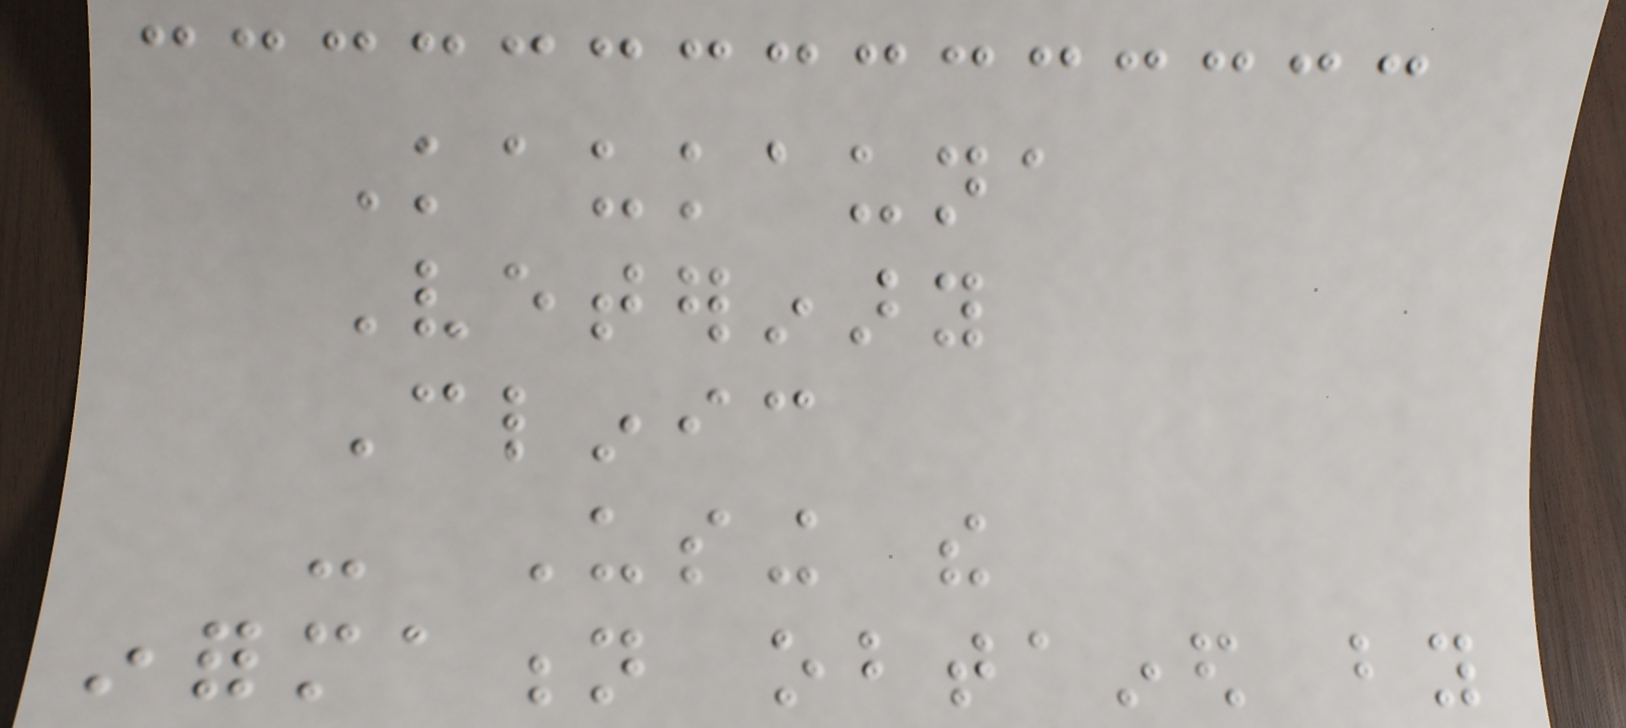Kaukauna
Veterinary
Clinic
- Using the
information obtained by
